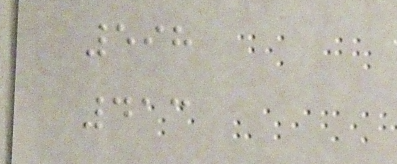598
413
